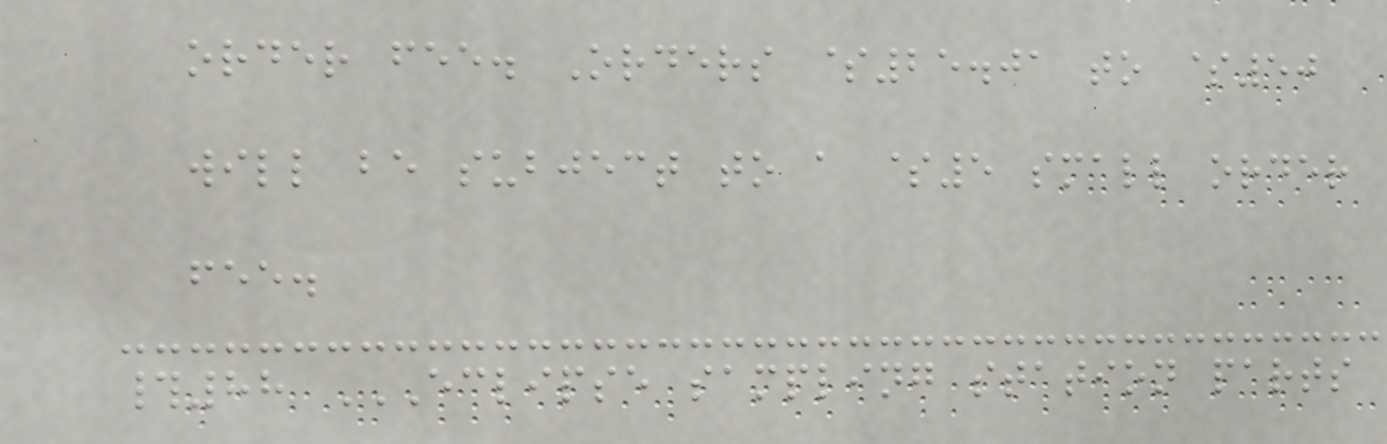order fee. Orders $25.01 to $50
will be subject to a $5 small order
fee.
#88 ECLIPSE SAMPLING STATION PARTS
